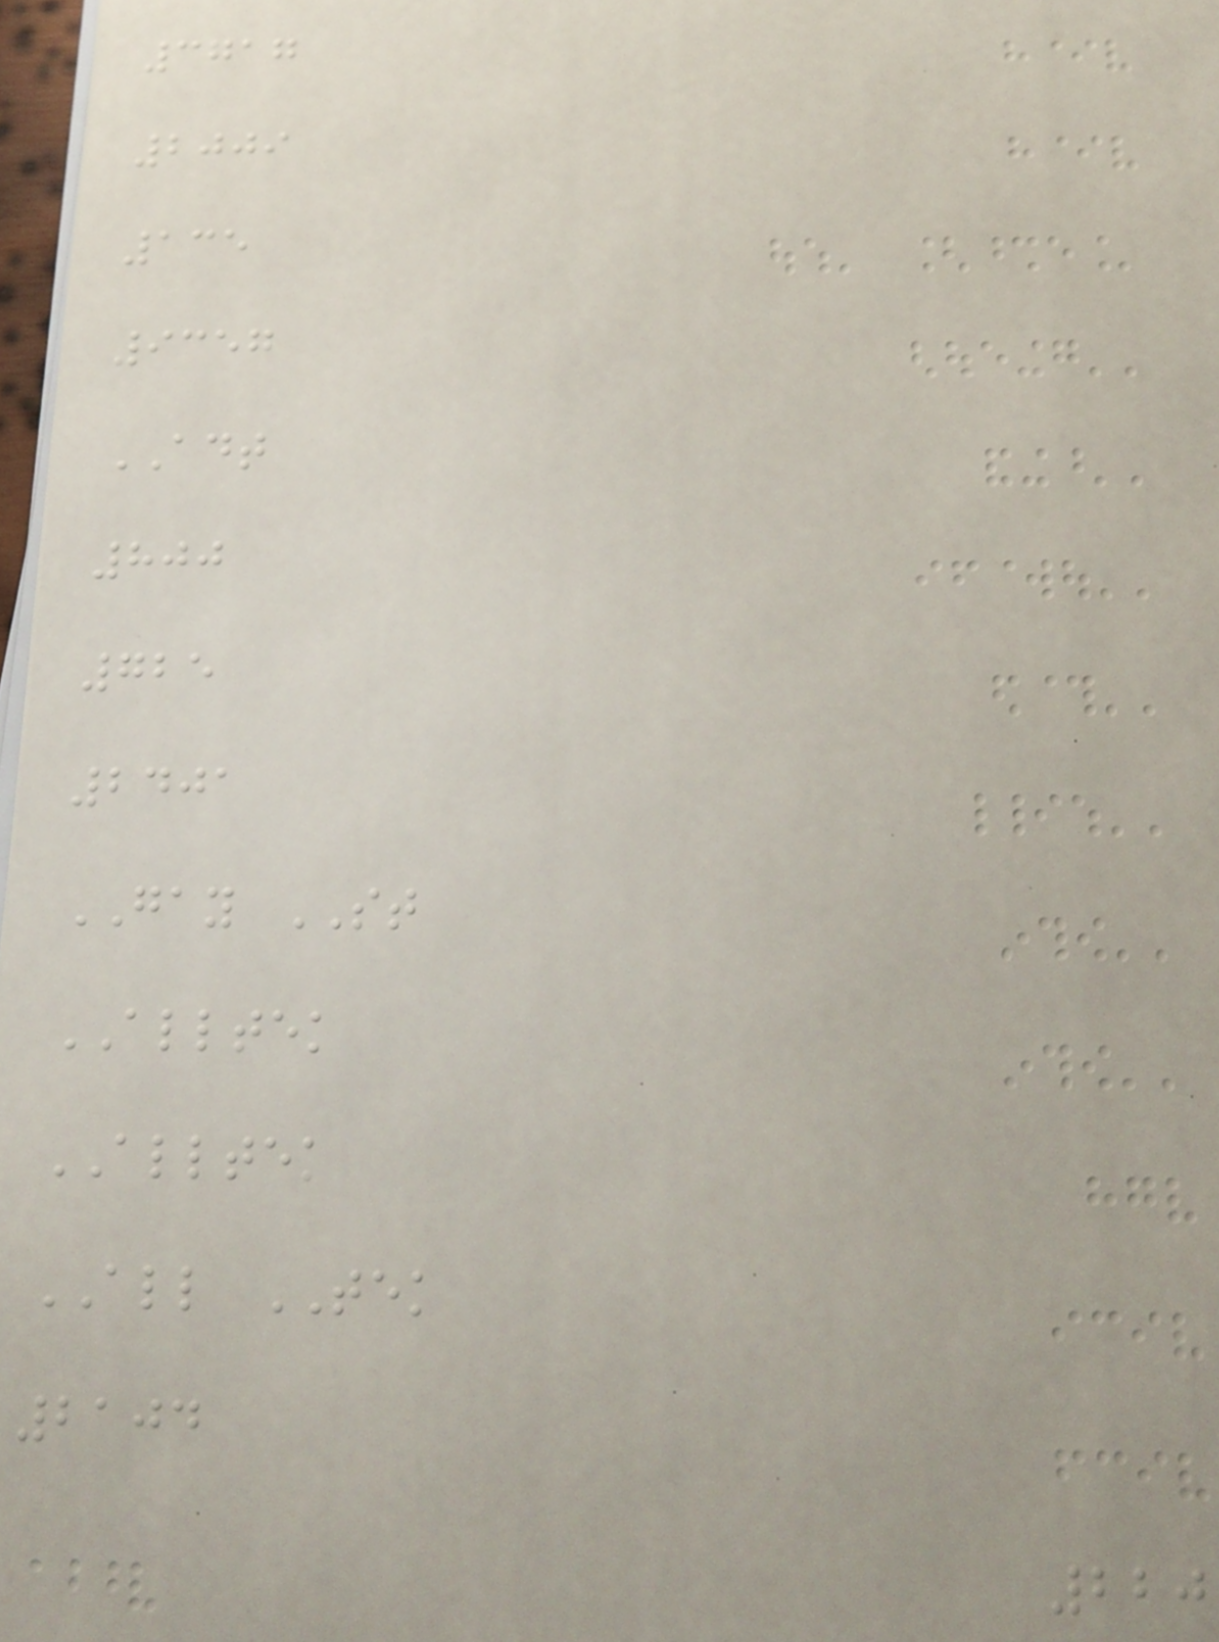3717
2009
135
9357
ADT
800
725
2401
GAY ST
ALLTEK
ALLTEK
ALL TEK
2104
220
